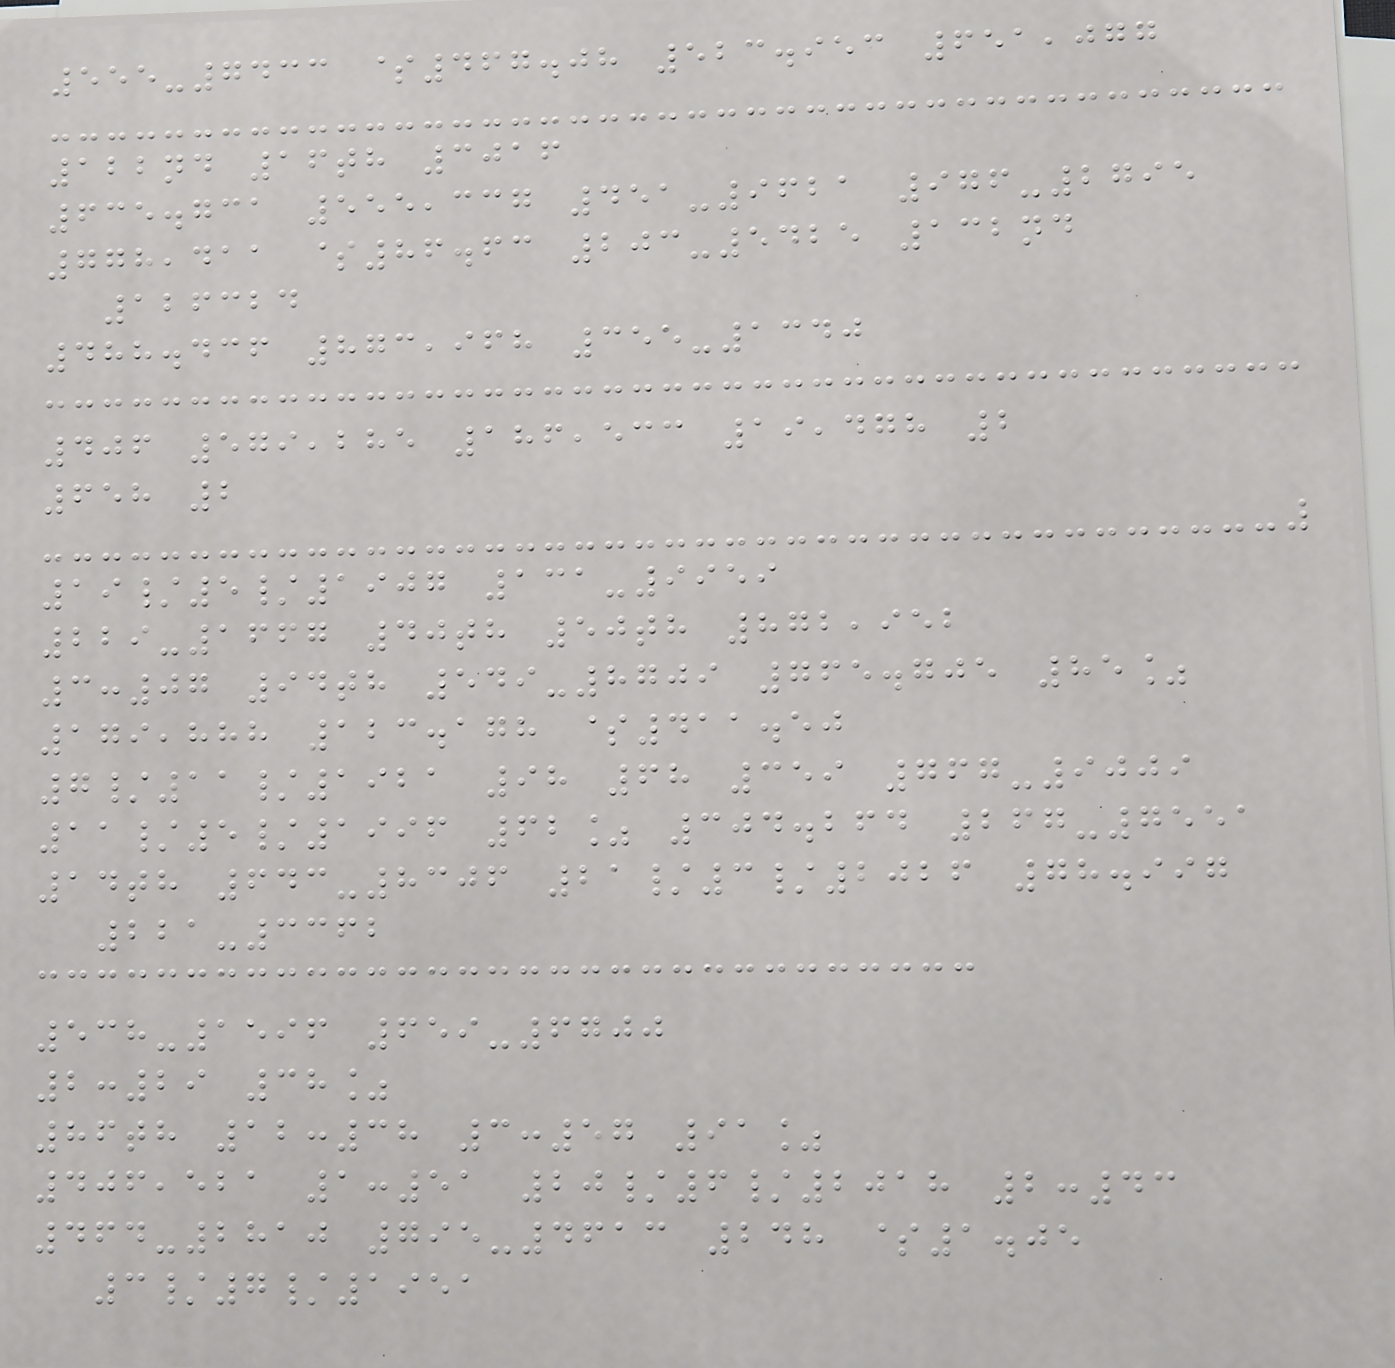555-7433 $467.08 523.953 651,077
122nd 16th 3016
635.731 555,337 451-9621 976-2795
778,411 $86.63 203-5425 132nd
126324
488.436 873,968 355-1340
406 579,285 186,533 19,478 2
658 2
19/5/1907 131-9959
229-1667 40th 50th 872,952
3:07 94th 549-8709 765.705 85%
179,888 123.178 $411.50
7/11/1921 98 68 359 767-9009
11/5/1996 62% 304.264 267-7551
14th 643-8306 21/3/2026 78.997
221-3362
538-1596 659-6700
2:29 38%
86th 12:38 3:57 91%
406,521 1:51 20/6/2018 2:43
464-2810 795-4613 248 $1.05
3/7/1951
